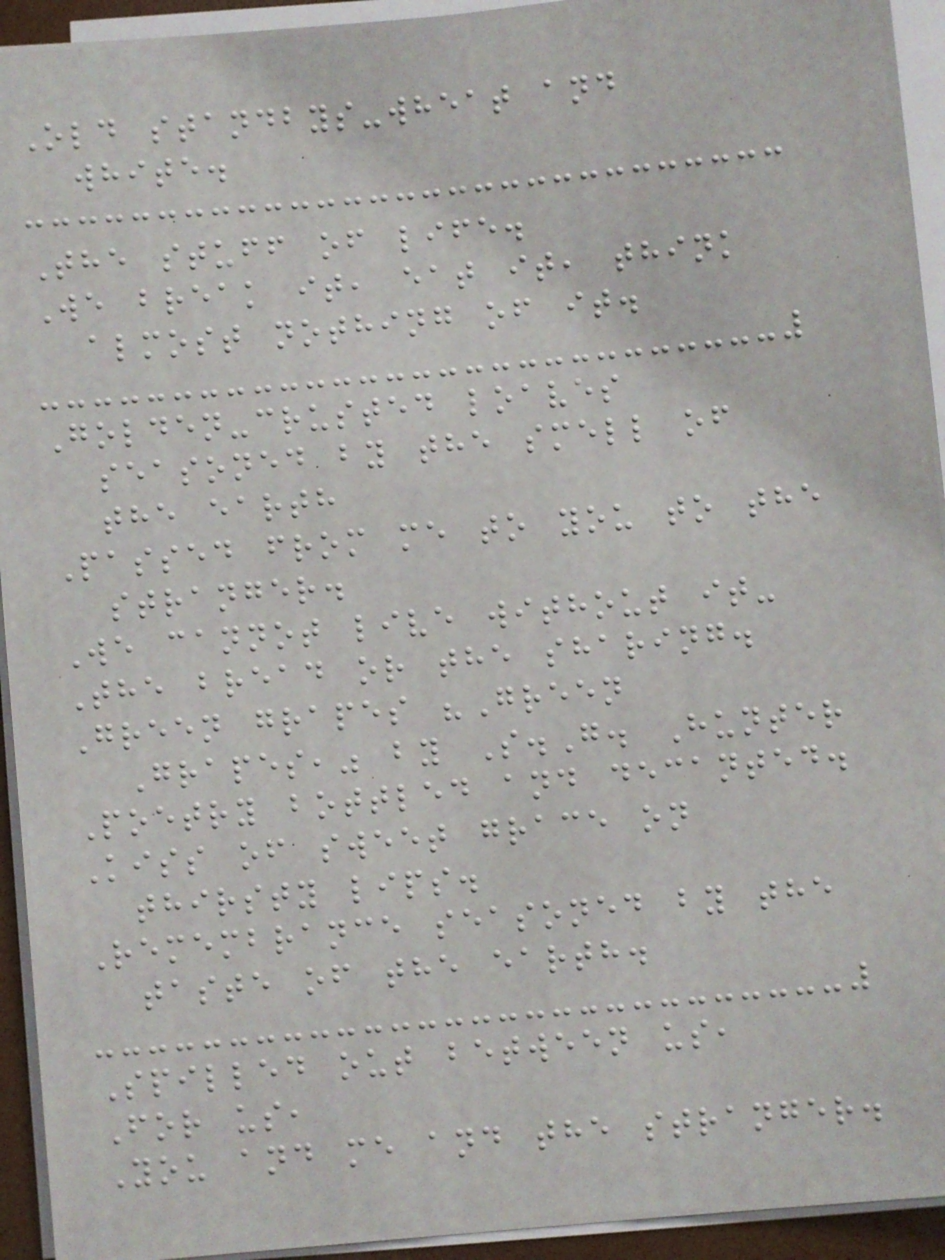Old standbys-wheat and
white.
The stuff of life.
We break it, eat it, think
almost nothing of it.
Golden-crusted loaves
seasoned by the smell of
the earth
Passed from me to you to the
stranger.
We cannot live without it-
The bread or the sharing.
Green grapes "Green
Grapes," by S.G. Hunter
Poetry bottled and decanted.
Kiss of sweet grace on
thirsty lips.
Remembrance seasoned by the
taste of the earth.
Spilled out between us,
For us,
You and me and the stranger.
